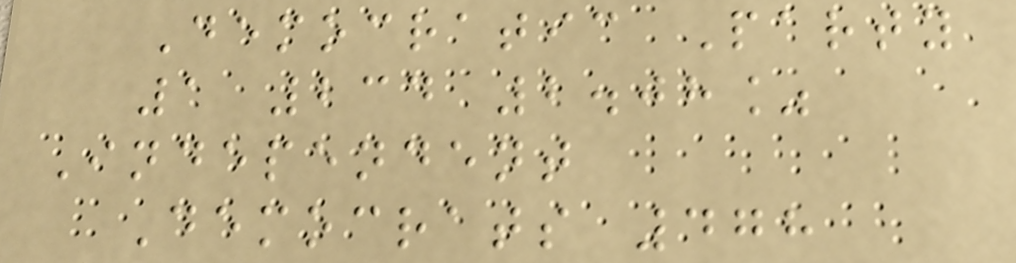Democratic Party
1 234 2.08%
Independent
Democrats 478
